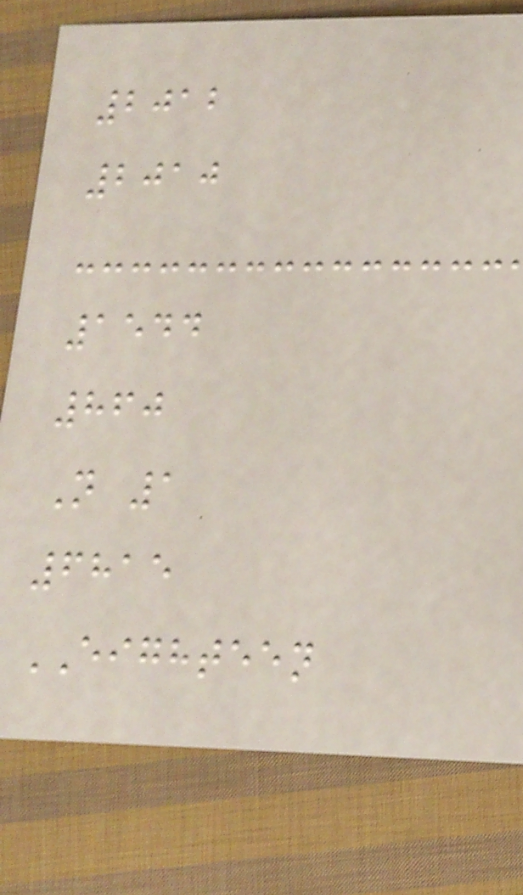2012
2010
1544
860
N 1
6815
EIGHTEEN
